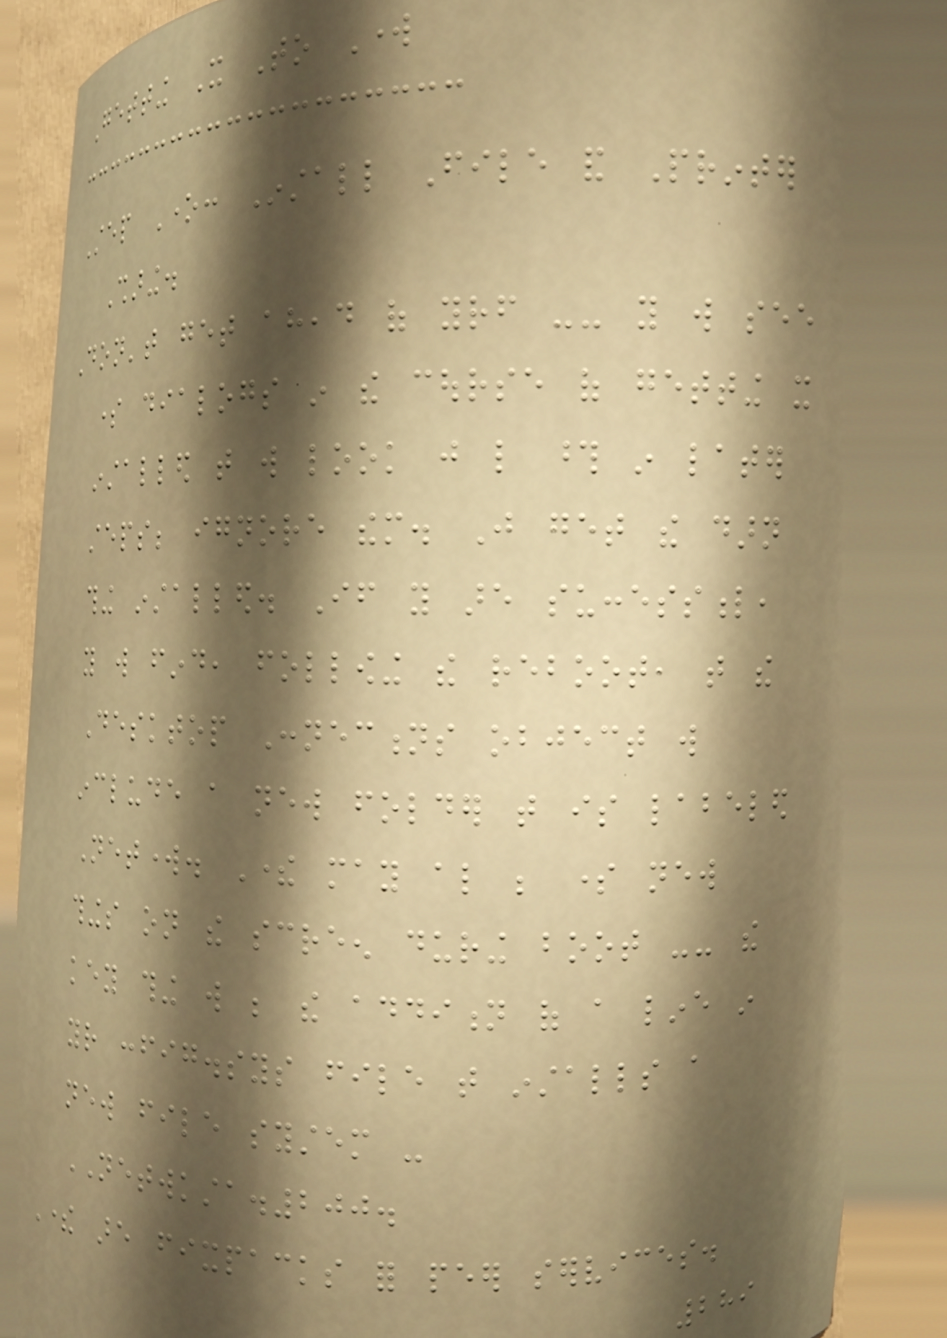Getting It To Work
Step One: Install File and Printer
Sharing.
Don't get ahead of yourself -- you will see
some dialogs in the course of getting it
installed that will look just like those in later
steps; ignore them. Just get the darn
thing installed. If you are successful,
you will find, following the reboot, that the
Desktop Connections object will
include a new folder that is labeled
Network. There may also be some new
things on the screen during boot -- the
key thing will be the addition of a line in
your config.sys file that installs a
new file system -
NETWKSTA.200.
There are fixpacks for peer services.
289
